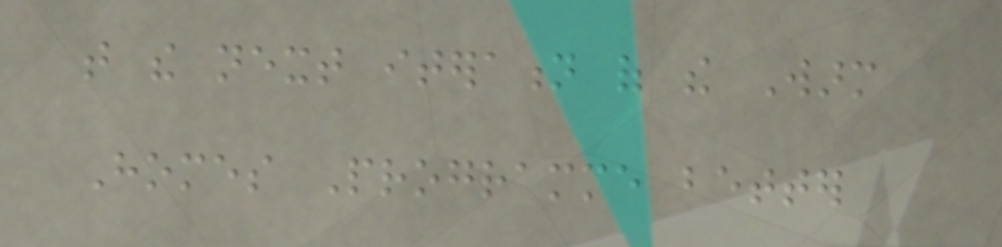that the next iteration of the Warm
Homes Programme better
